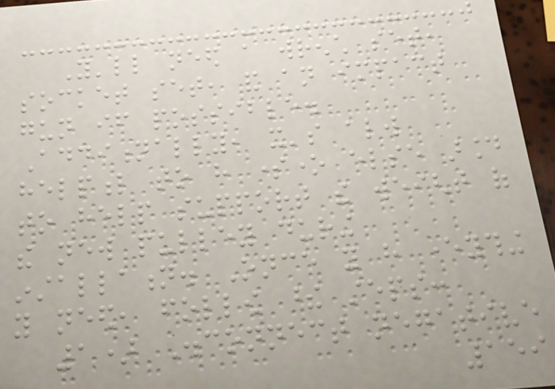You'll need a wrench set,
socket set, and an impact
gun if possible.
Additionally, it's always
helpful to have someone else around
to help support the weight of
the new pulley during
installation. Once you have everything
you need, follow these steps:
1) Disconnect negative
159
